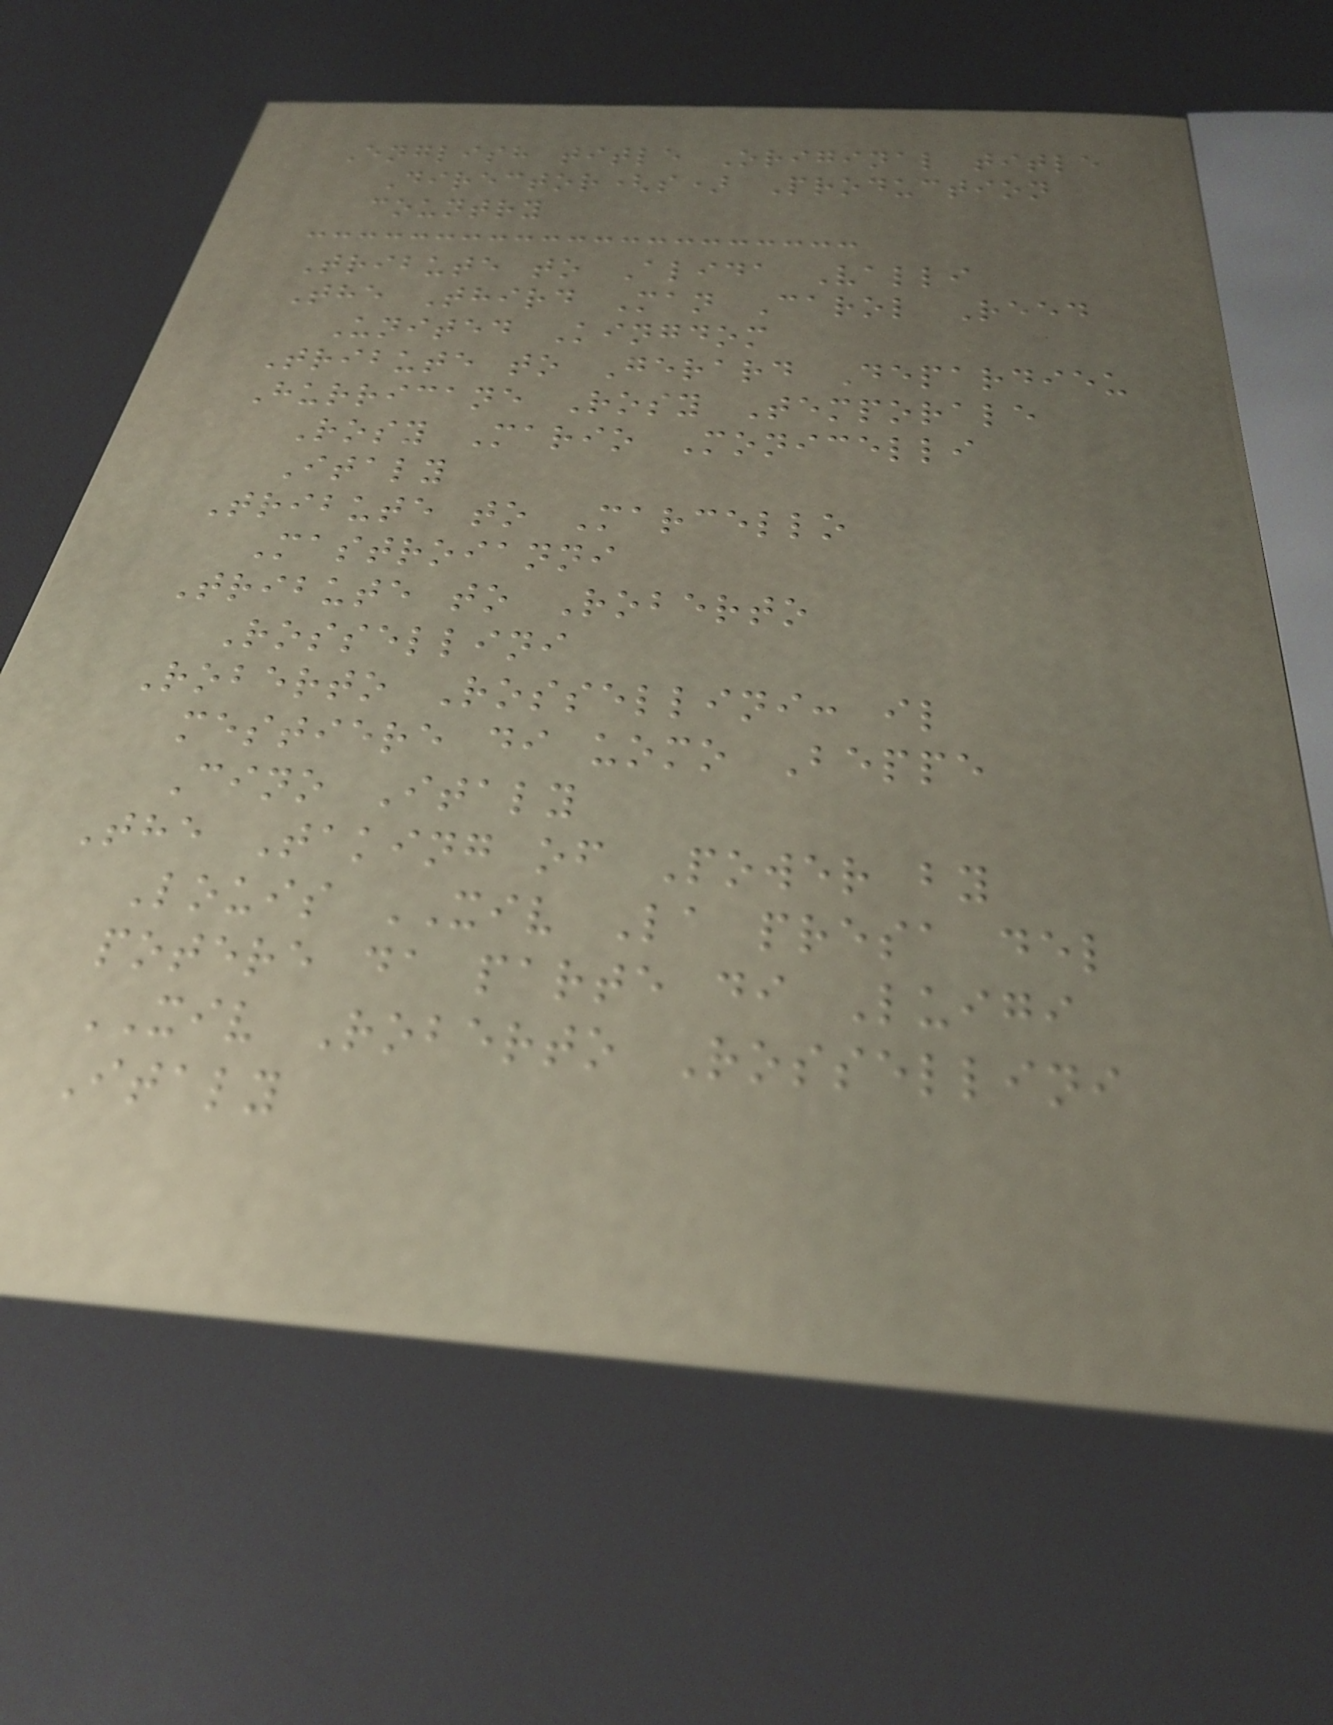English title Original title
Director(s) Production
country
Tribute to Alida Valli
The Third Man Carol Reed
United Kingdom
Tribute to Gerard Depardieu
Hurricane Rosy Temporale
Rosy Mario Monicelli
Italy
Tribute to Marcello
Mastroianni
Tribute to Roberto
Rossellini
Roberto Rossellini: il
mestiere di uomo Beppe
Cino Italy
The Taking of Power by
Louis XIV La presa del
potere da parte di Luigi
XIV Roberto Rossellini
Italy
